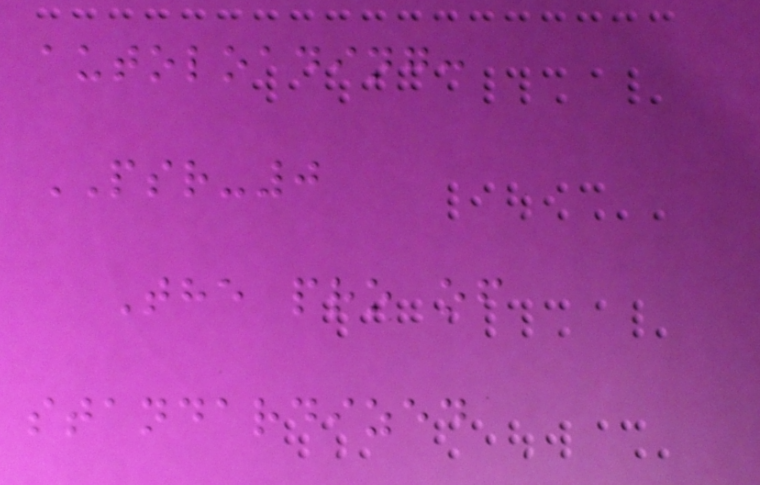autoloading:
PSR-0
The pro of
standardized
